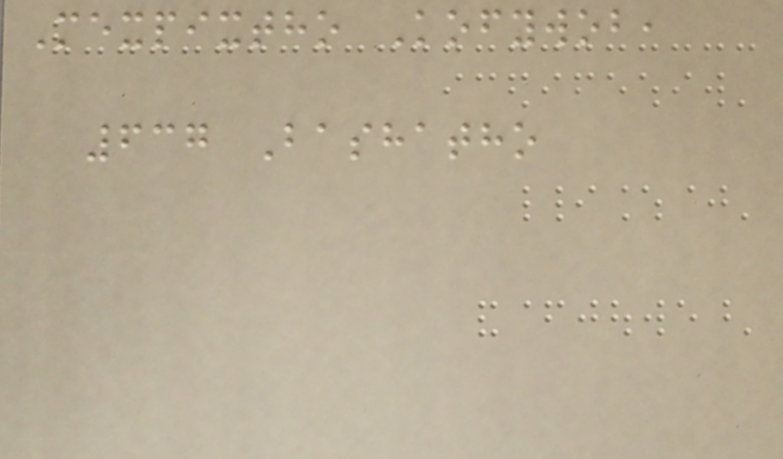Mexpixtho Kofywob,
637 Bashatho
